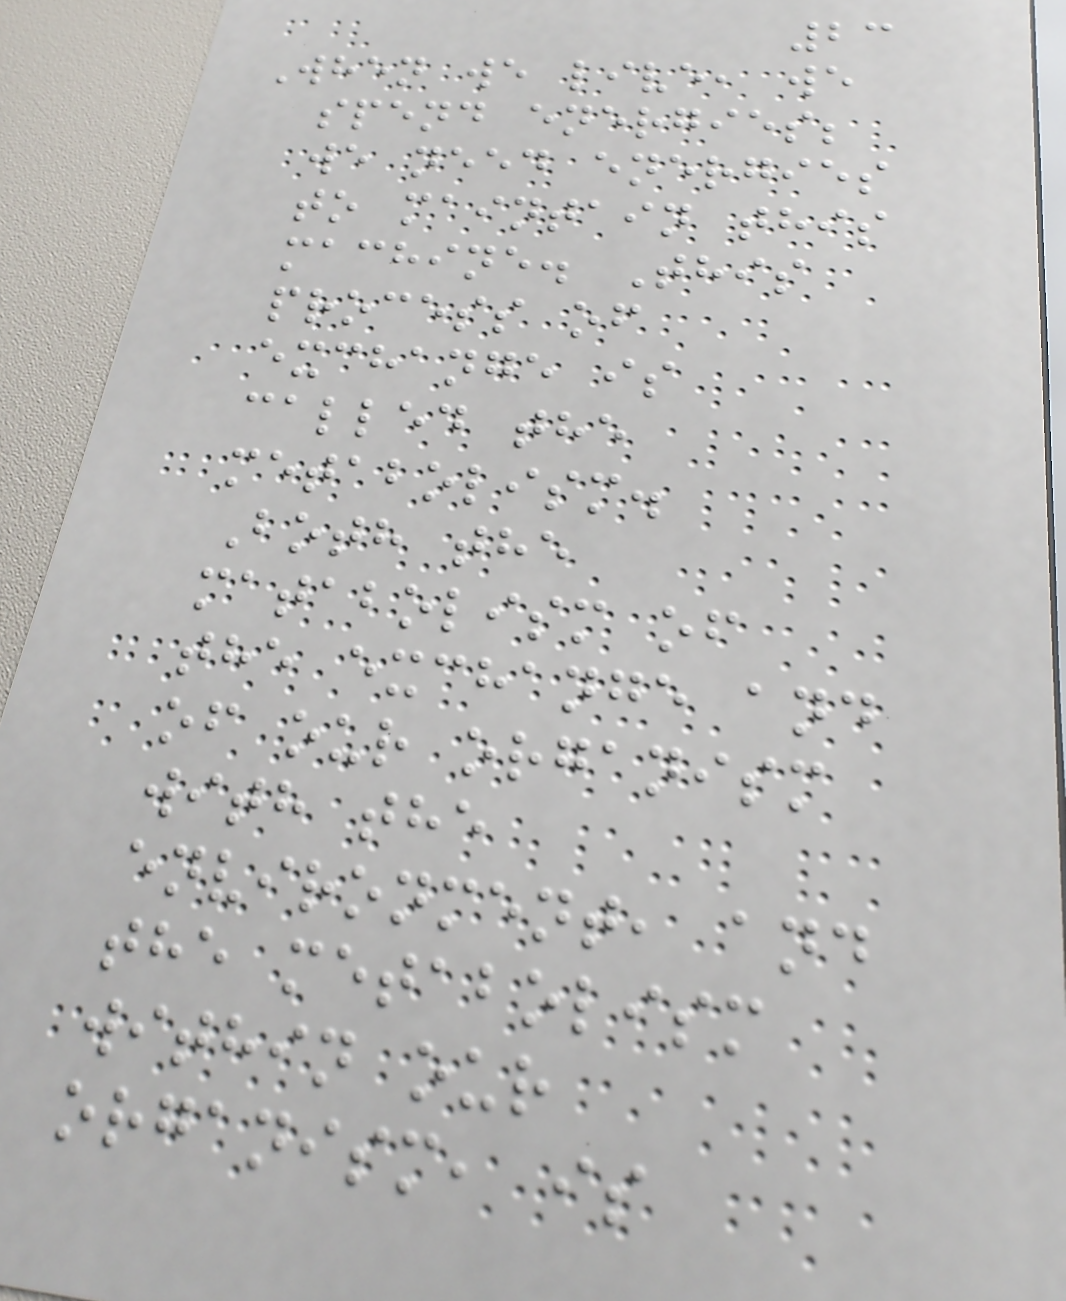23
When we live, we
spend energies;
we need energies
to maintain this
machine. This
process of
exchange is
called the
metabolism.
Both the
matabolism of
the exchange and
of our organism
with the
environment, and
the metabolism
within our
organism, is
